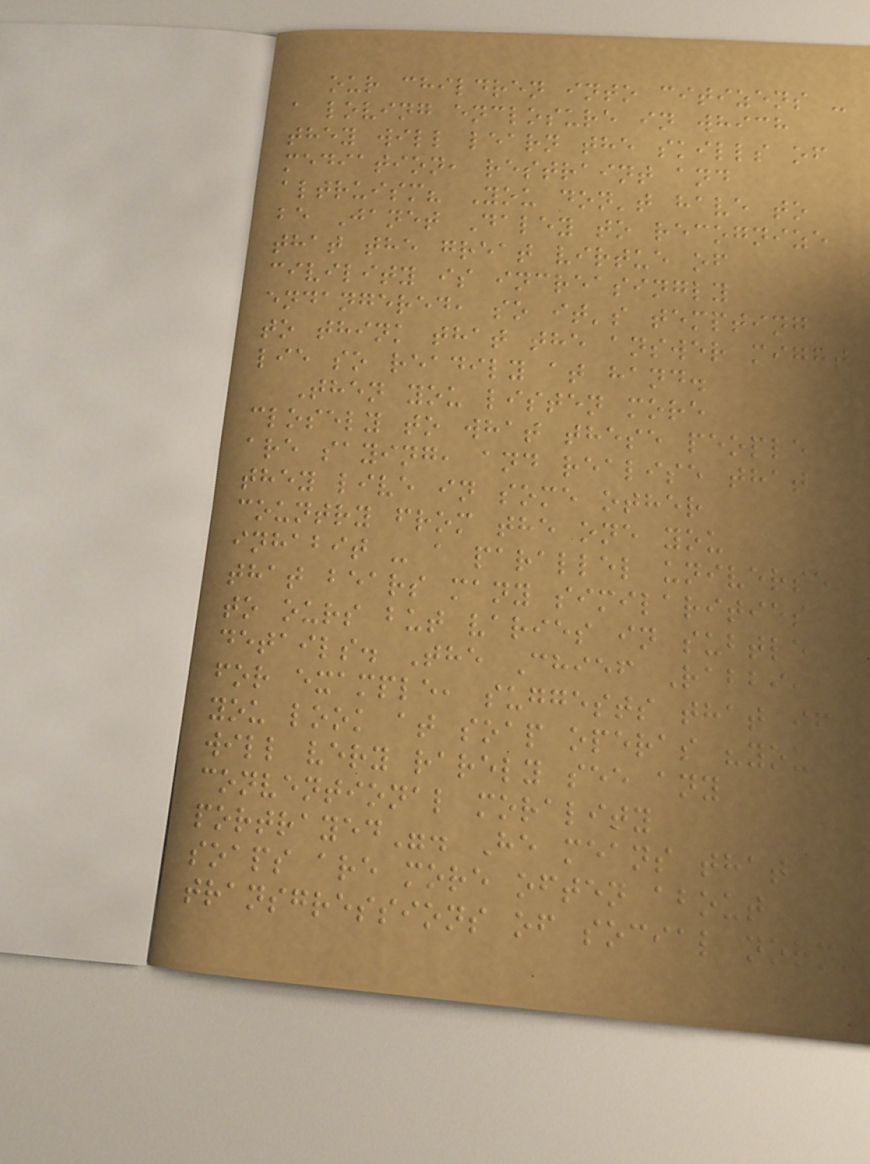our children into citizens -
a loving enclosure in which
they will learn the skills of
mediation, restraint and
altruism? You don't have to
be Janet Daley to recognize
that the great virtue of
civility is increasingly
endangered, so it's tempting
to think that the answer might
lie so readily at hand.
Then you listen more
closely to what these people
are saying, and realise that
they live in some other
country from the one you
inhabit - a parallel universe
that bears many similarities
to ours but varies in subtle
details. The Chief Rabbi,
for example, suggests that if
you look at soap operas "you
will very rarely see any
conventional morality
portrayed". He means that
soaps are more often about
transgressions of social norms
